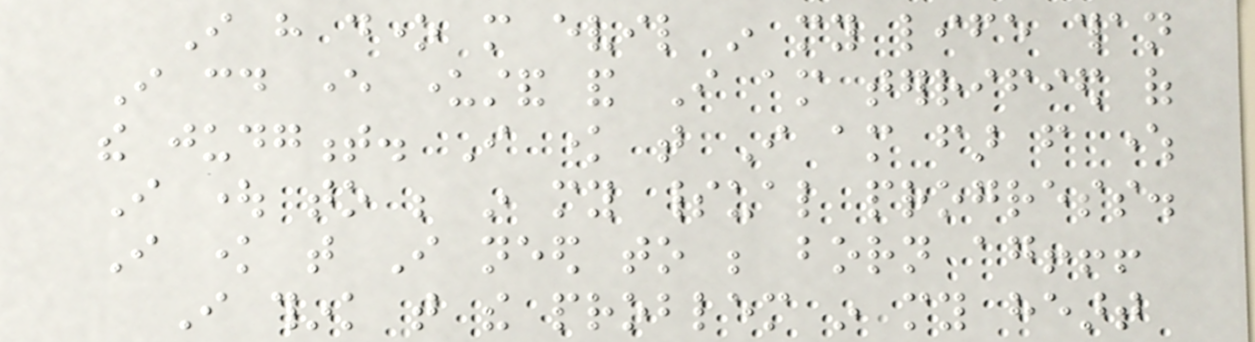I have done more evil in my life than
I could ever understand and I am terrified of
the judgment. I know that I am far from where
I ought to be in my spiritual progress.
I know that I need to be born again!!!
I think that the problem in my heart
